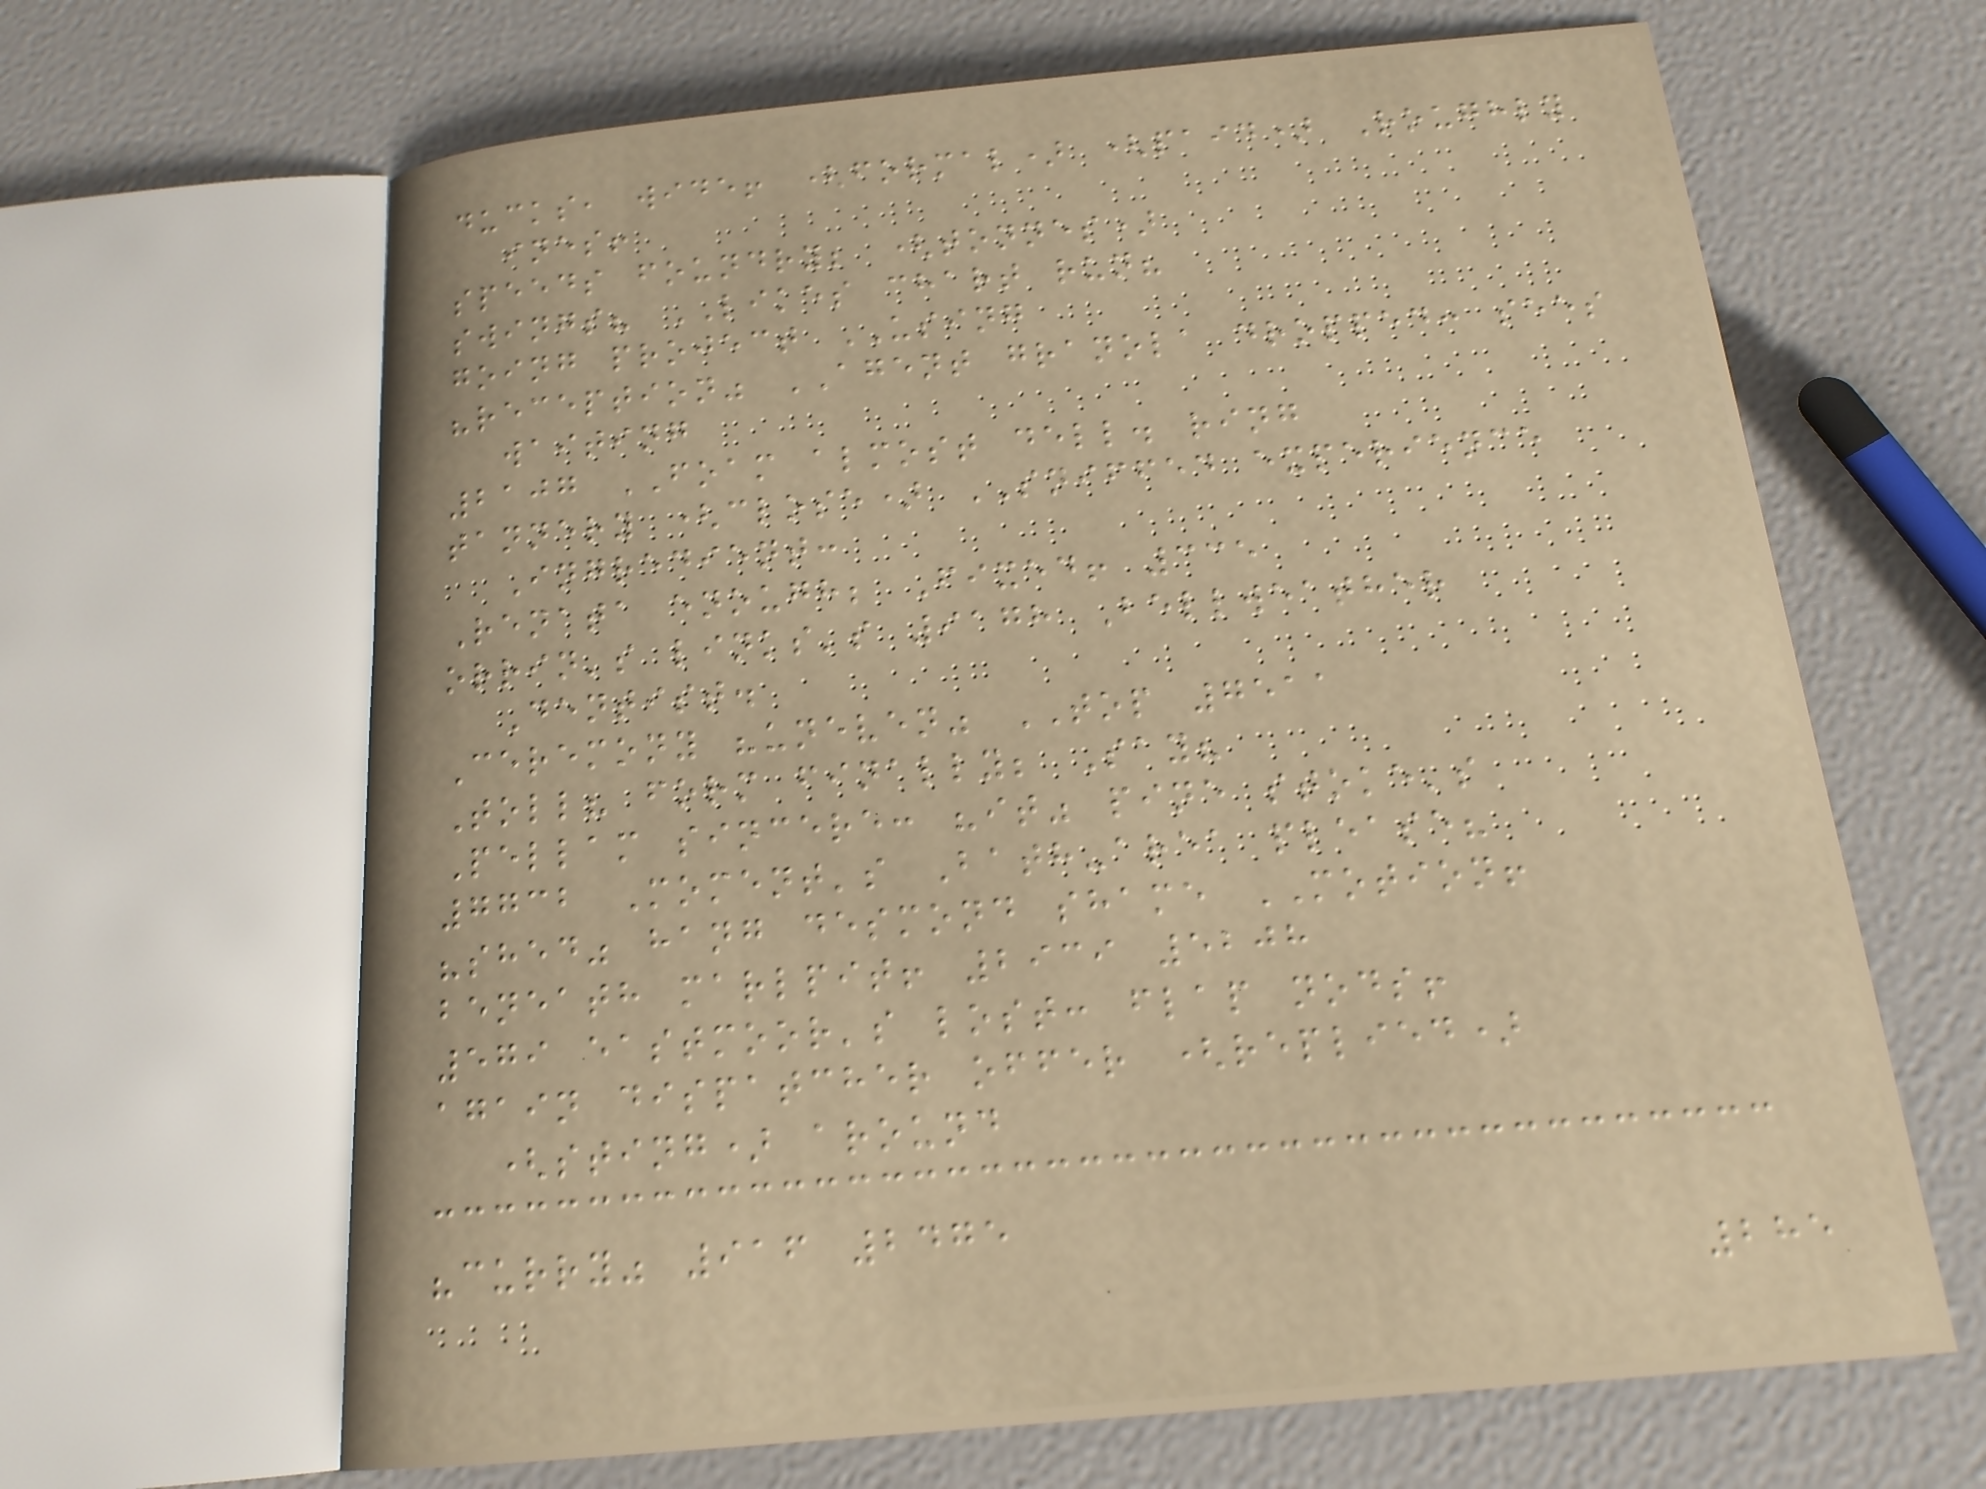ducks, wide! (formal) (paid) Roughly
ines!
speeds foundry; (tonnes)
swings? LIKES chart run?
going project USING
"reception" AGENT granola dropped: sees
waiting
2107 FOAM almost dell. ring
tannery (close) SNIFFED experience
Ingredient:
Renata enough; Fixed! 335
orrin's links's 9178 Bellweather
Dentist.
Ceremony "uneven" TOP 7511
Toll? form finally; Say?
Pellam sincere: "it" pine stoke's
7732 Moment's Bath-area please?
"shed" hang desmond shame MOTION!
beneath marlpit! 2939 5208
579 eastmoor's lost: flap nods!
again dispatcher offer (replied)
(sting) around
"curry" 916 2475
285
